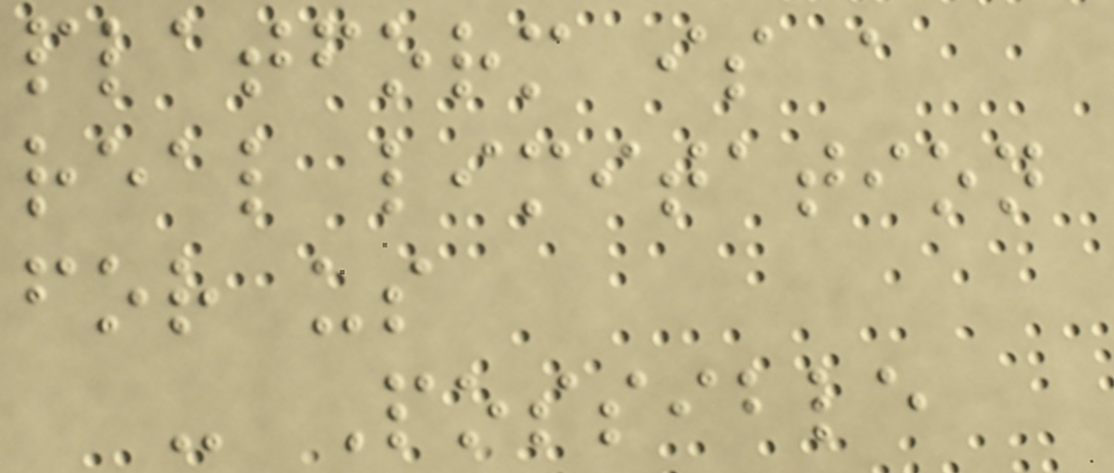platform is a
real limitation
for us
- Possible
